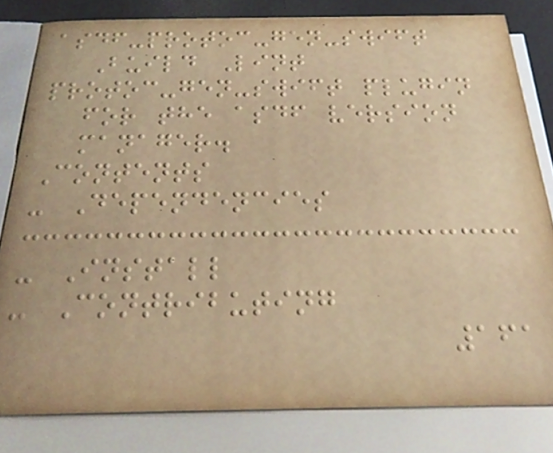asdf-protoc-gen-swift
Build Lint
protoc-gen-swift plugin
for the asdf version
manager.
Contents
- Dependencies
- Install
- Contributing
161
